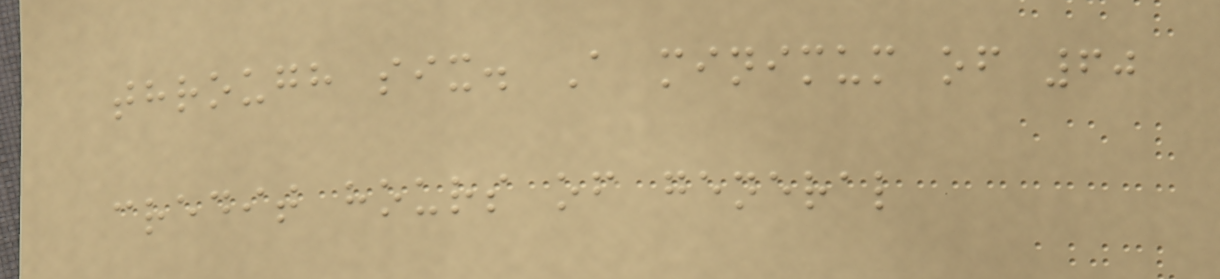through six. A minimum of 60
credit hours of general
